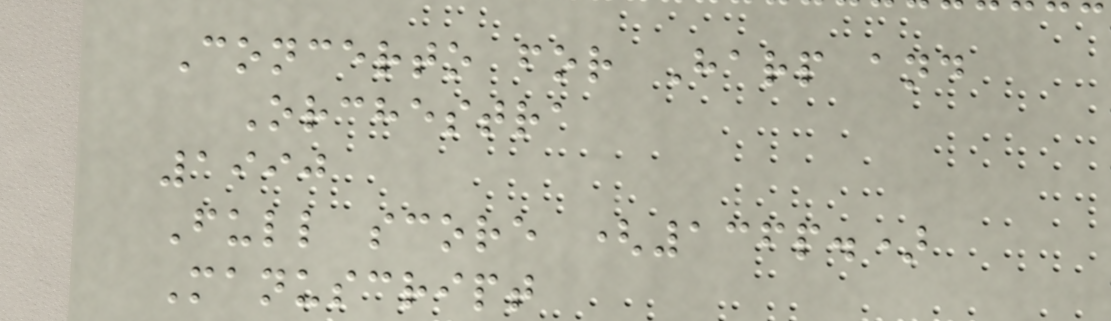Concerto for Harp and
Orchestra
1990
Full score (136p.)
Manuscript
